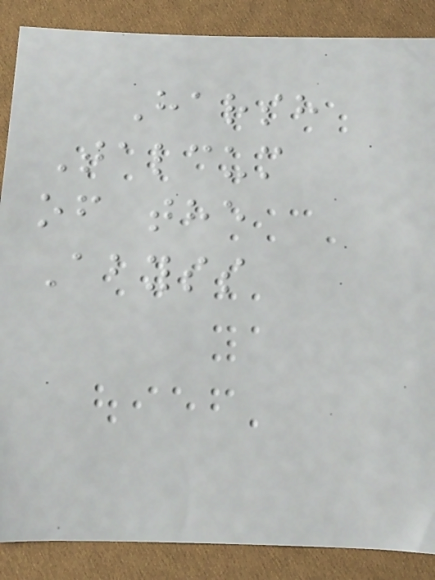Harsh
Talcum
of the
Abyss
